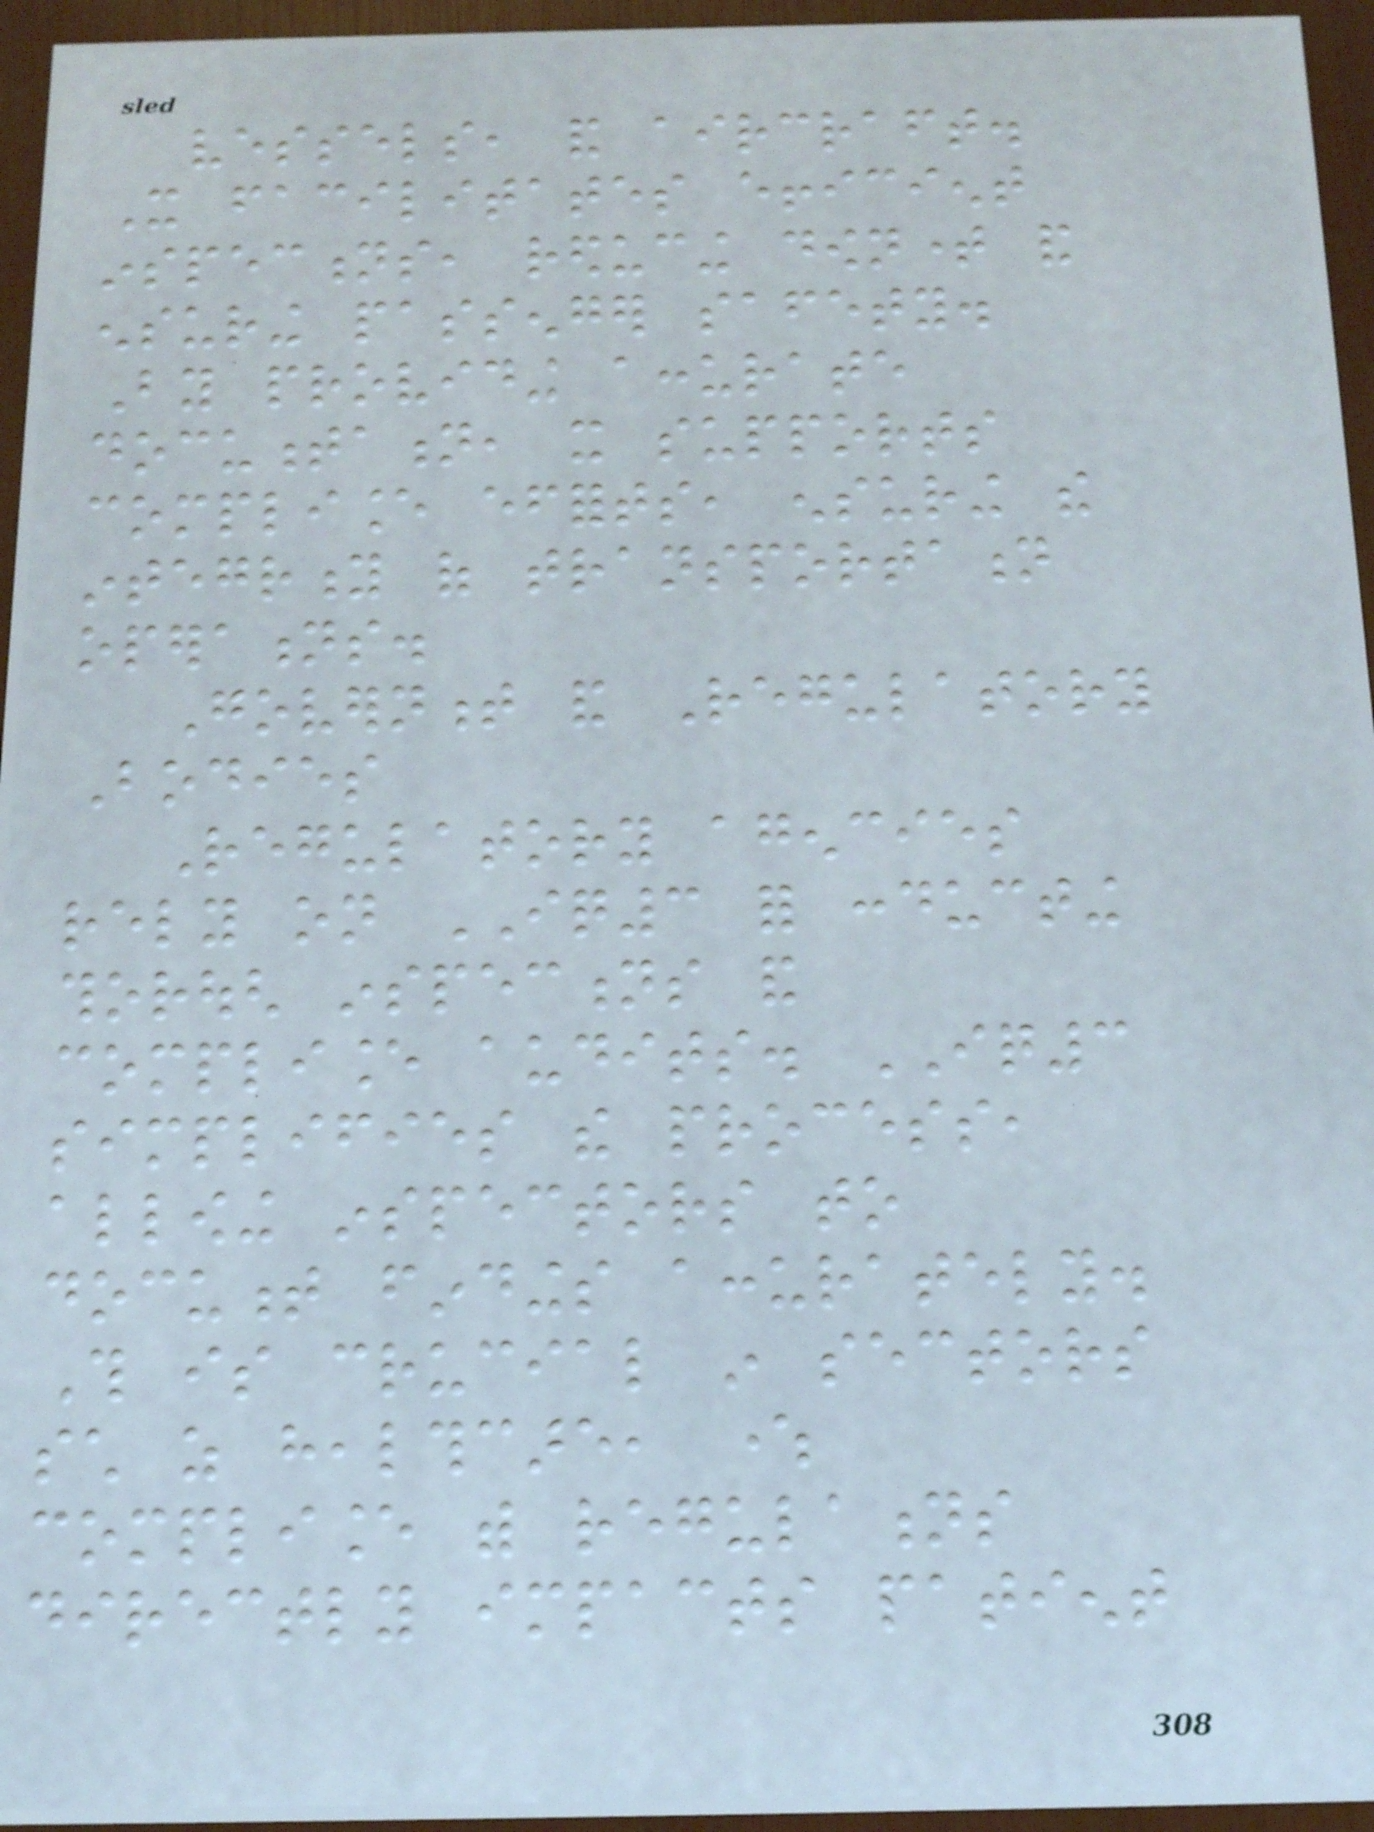vessels, and aircraft.
It facilitates efficient
inspections, reducing downtime and
ensuring passenger safety.
By providing accurate
documentation, it supports
compliance efforts, ensuring the
integrity of transportation
operations.
Government and Regulatory
Bodies
Regulatory agencies
rely on IQ3 for conducting
thorough inspections and
compliance audits. IQ3
simplifies the process,
allowing inspectors to
document findings accurately.
This is crucial in sectors
such as healthcare, where
compliance with regulations
directly impacts patient
